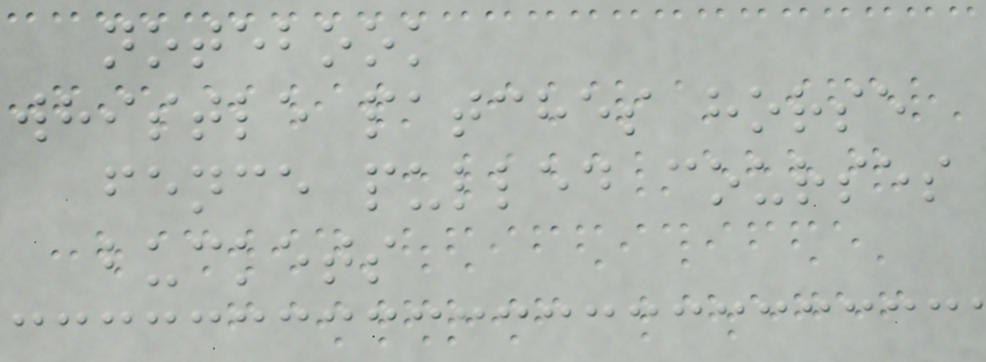notebook
whistle patches horse
fence pulled courses
buckets
